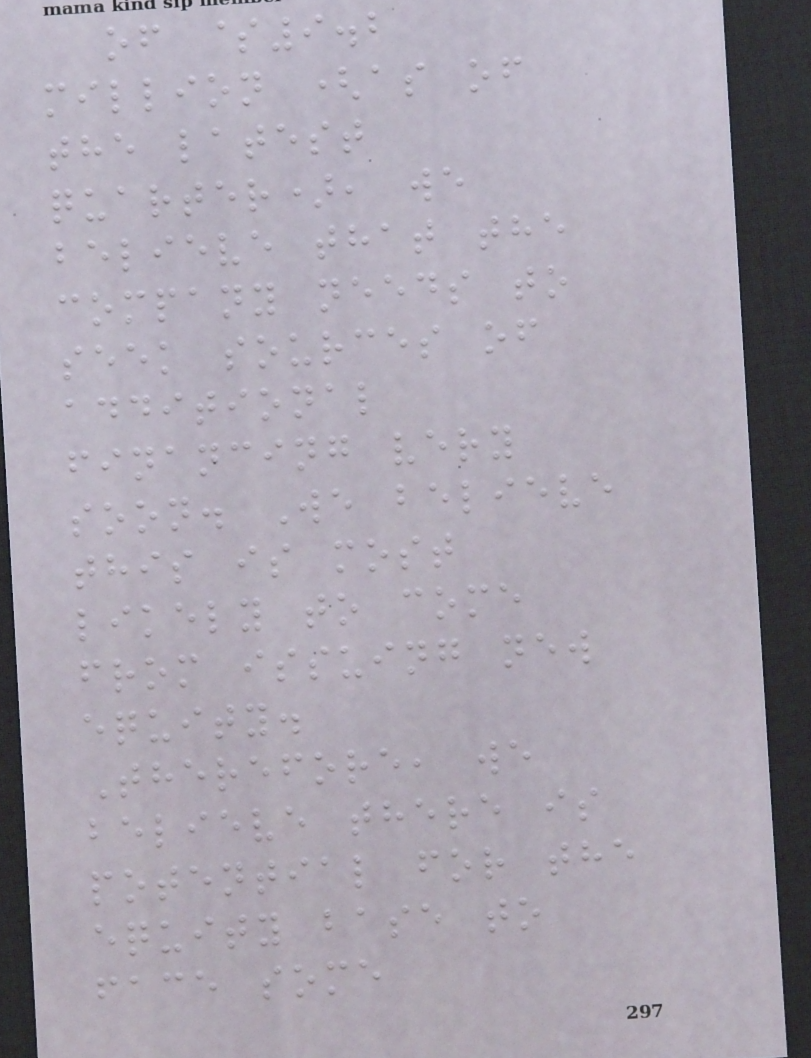of $9.2
million (as of
the latest
quarter), we
believe that the
company needs to
seek sources of
additional
financing very
soon. We believe
this is most
likely to come
from issuing new
equity.
Therefore, we
believe there is
potential for the
equity base to
face some
